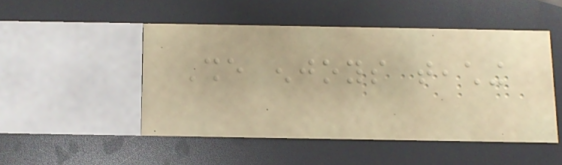She enjoys teaching
